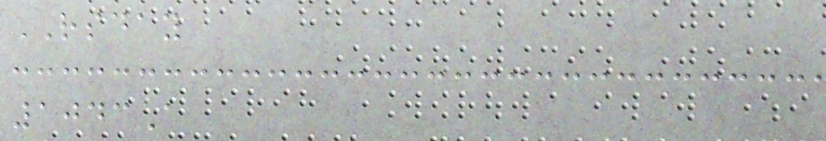RSDAY
1043A
